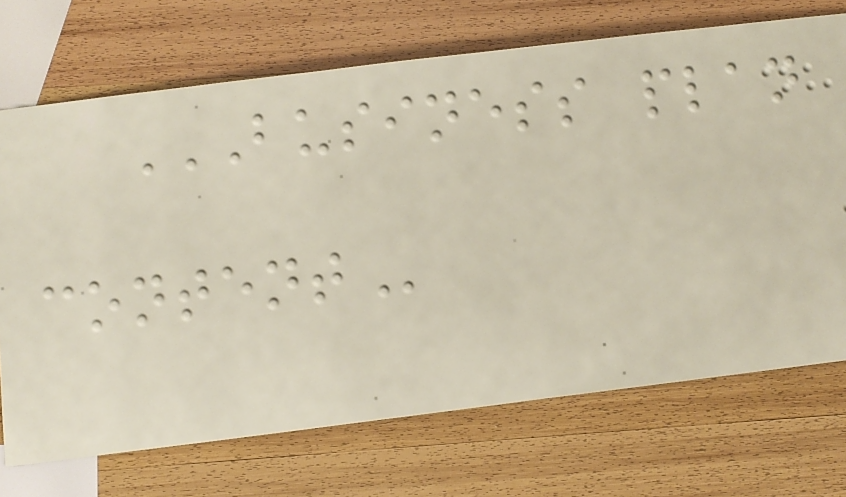BUSINESS PLAN
CONTENT
